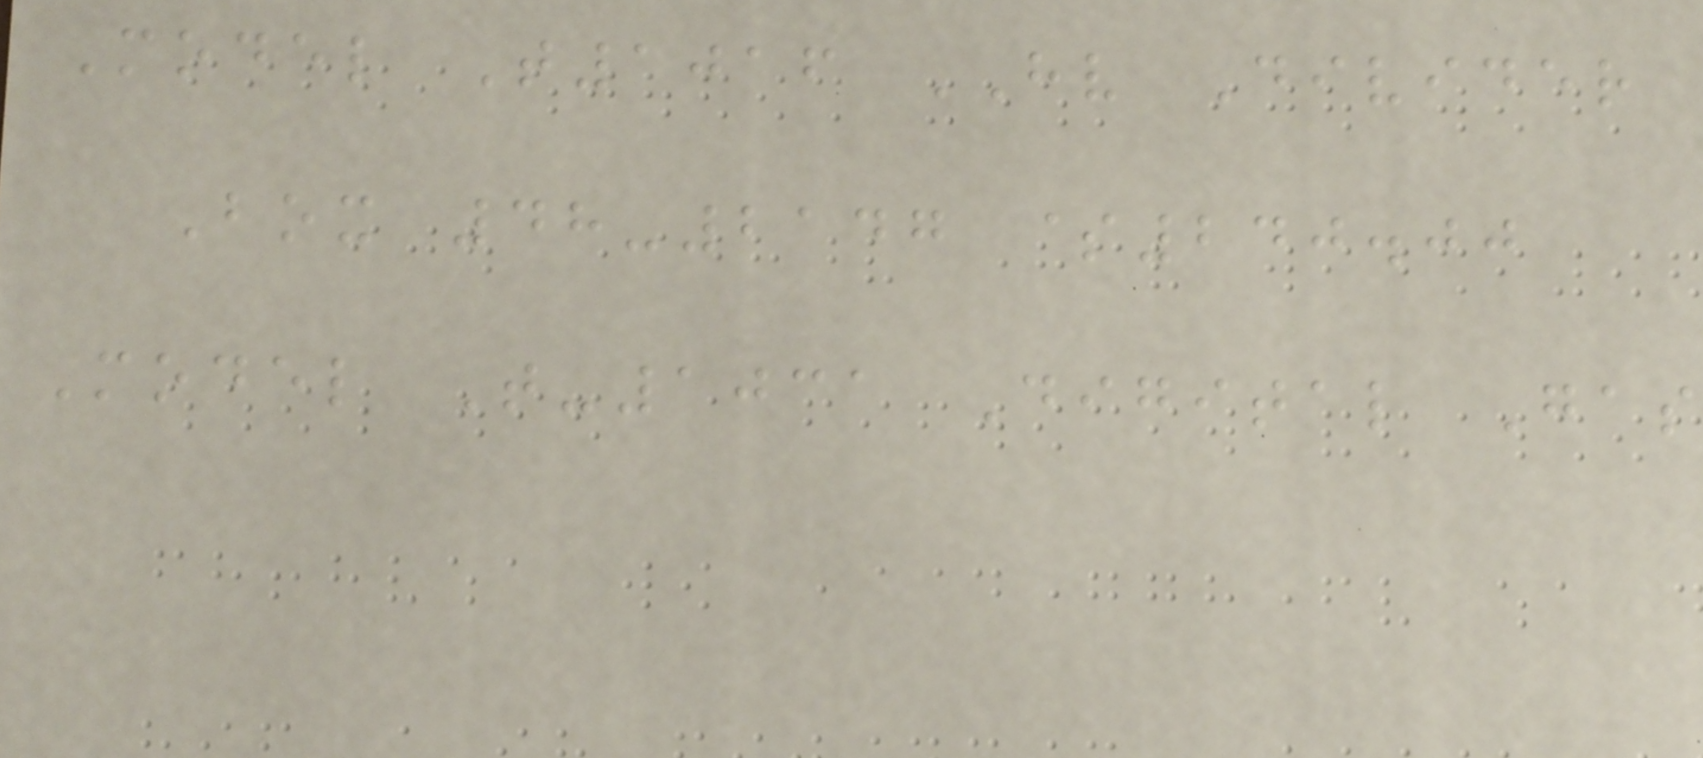Model T1016 HV Divider
Box 48-2147 $240.00
Model T-1031 Digital Gas
